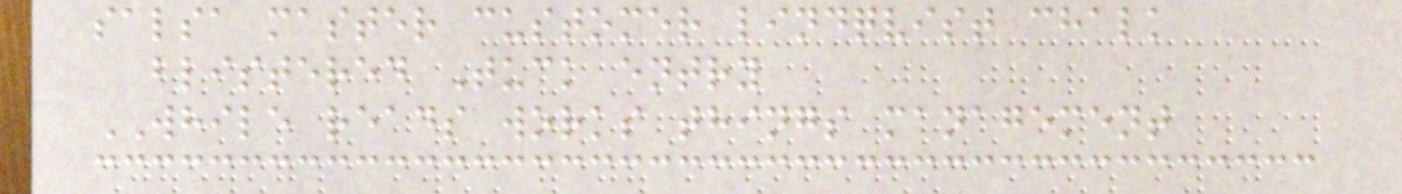salsa master customer lindqvist chalk
blistered Tuck entry
WHILE reads works things management
